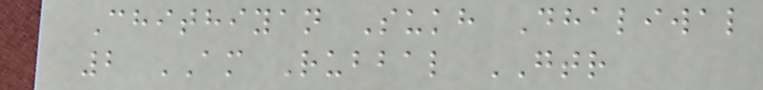Chithiyan Sukh Dhaliwal
2 AM Rubbal GTR
